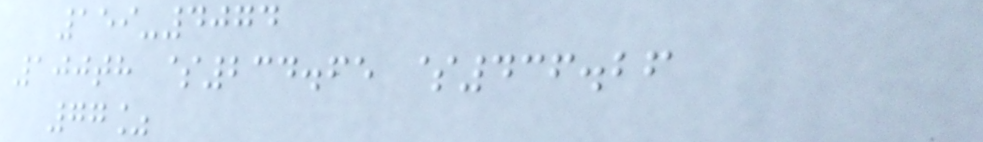159-4074
100th $234.65 $436.26
77%
